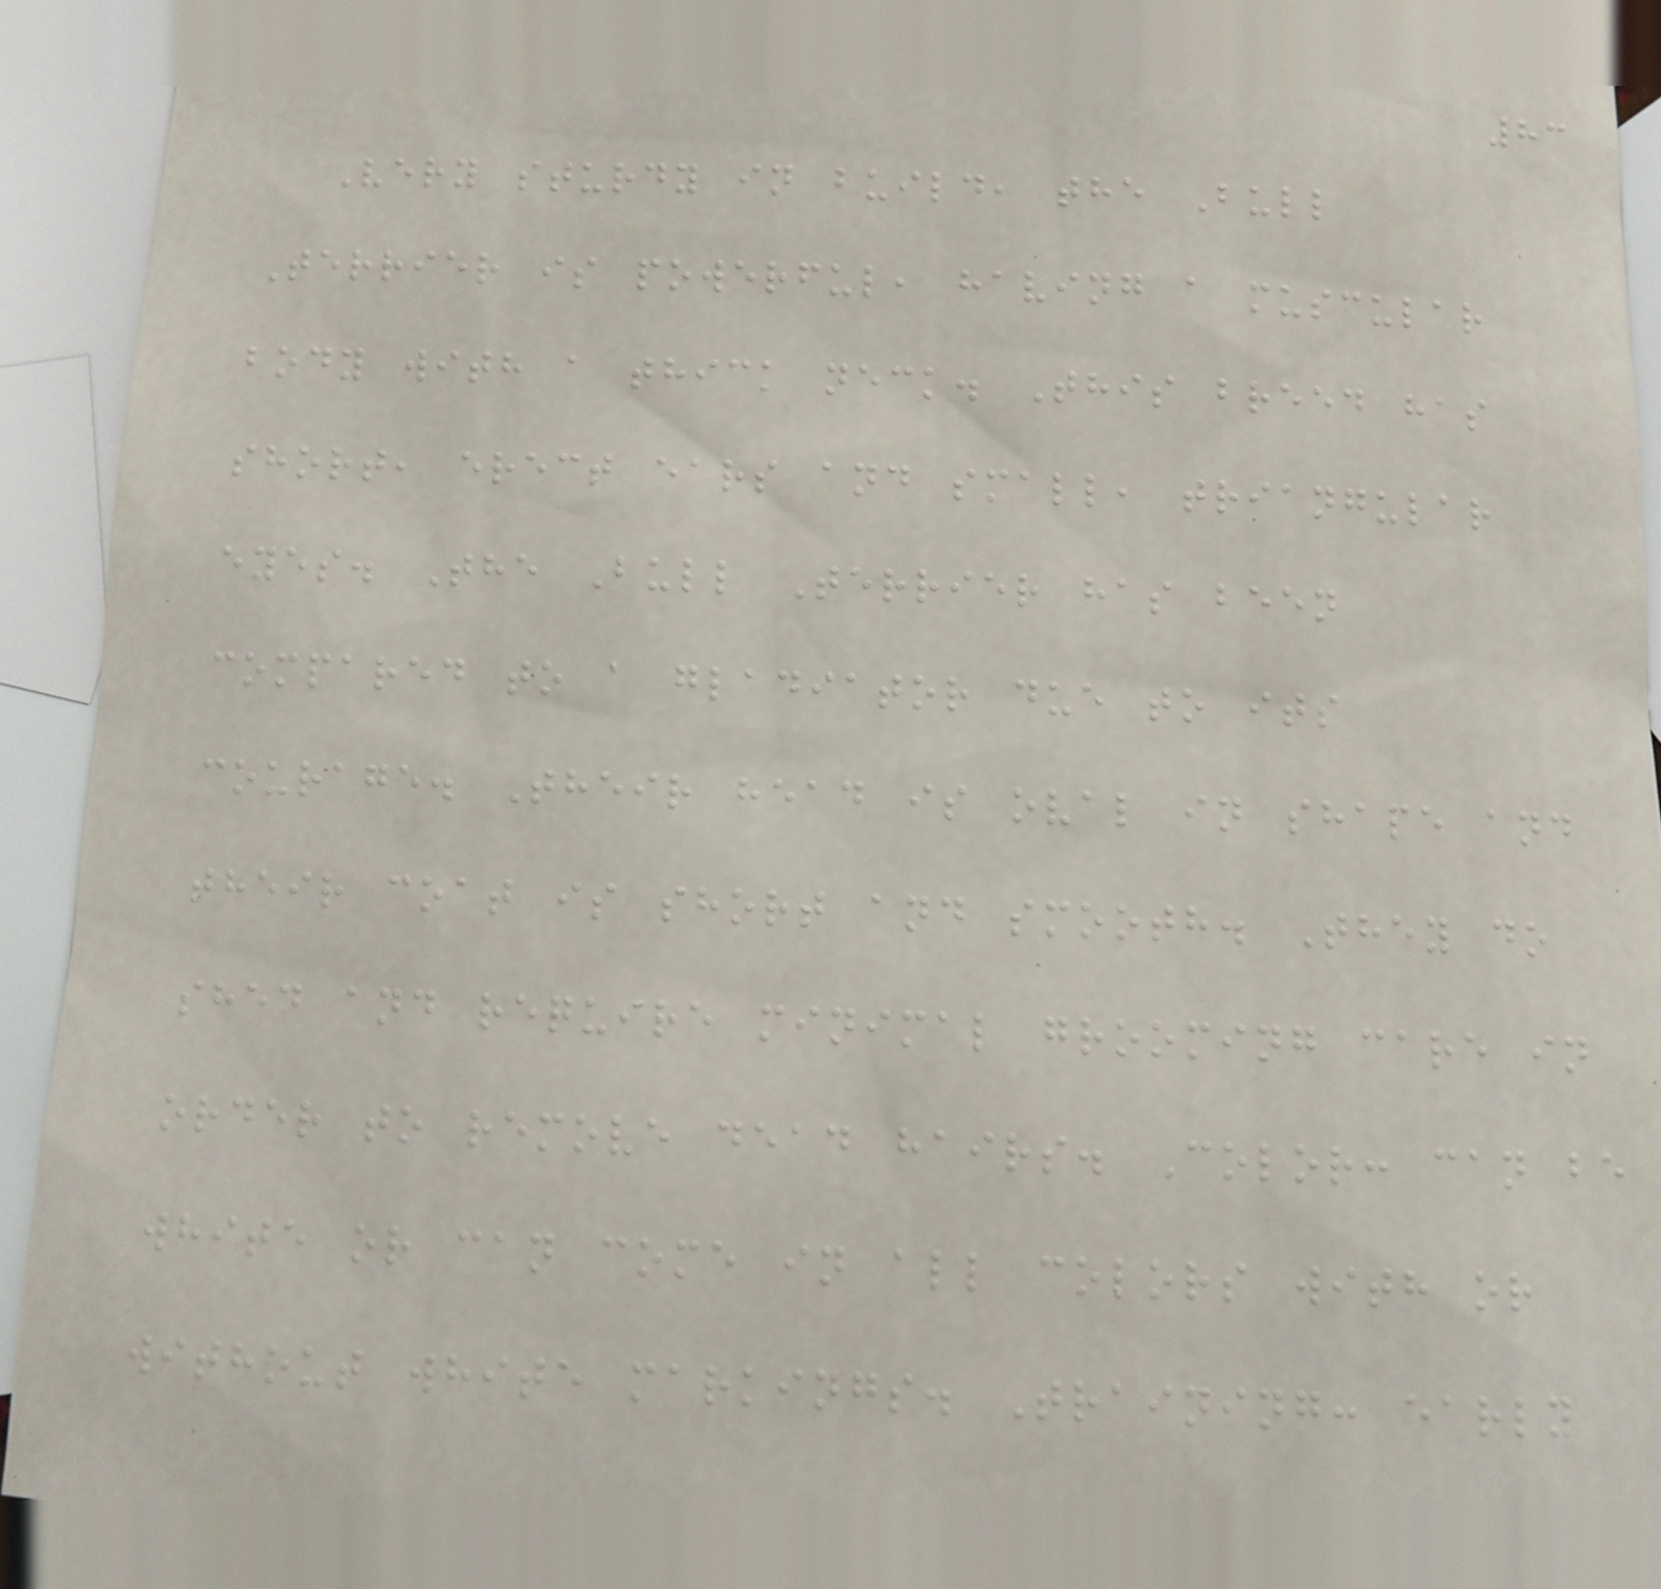83
Very sturdy in build, the Bull
Terrier is powerful, having a muscular
body with a thick neck. This breed has
short, erect ears and small, triangular
eyes. The Bull Terrier has been
compared to a gladiator due to its
courage. Their head is oval in shape and
their coat is short and smooth. They do
shed and require minimal grooming care in
order to remove dead hairs. Color: can be
white or can come in all colors with or
without white markings. Training: early
